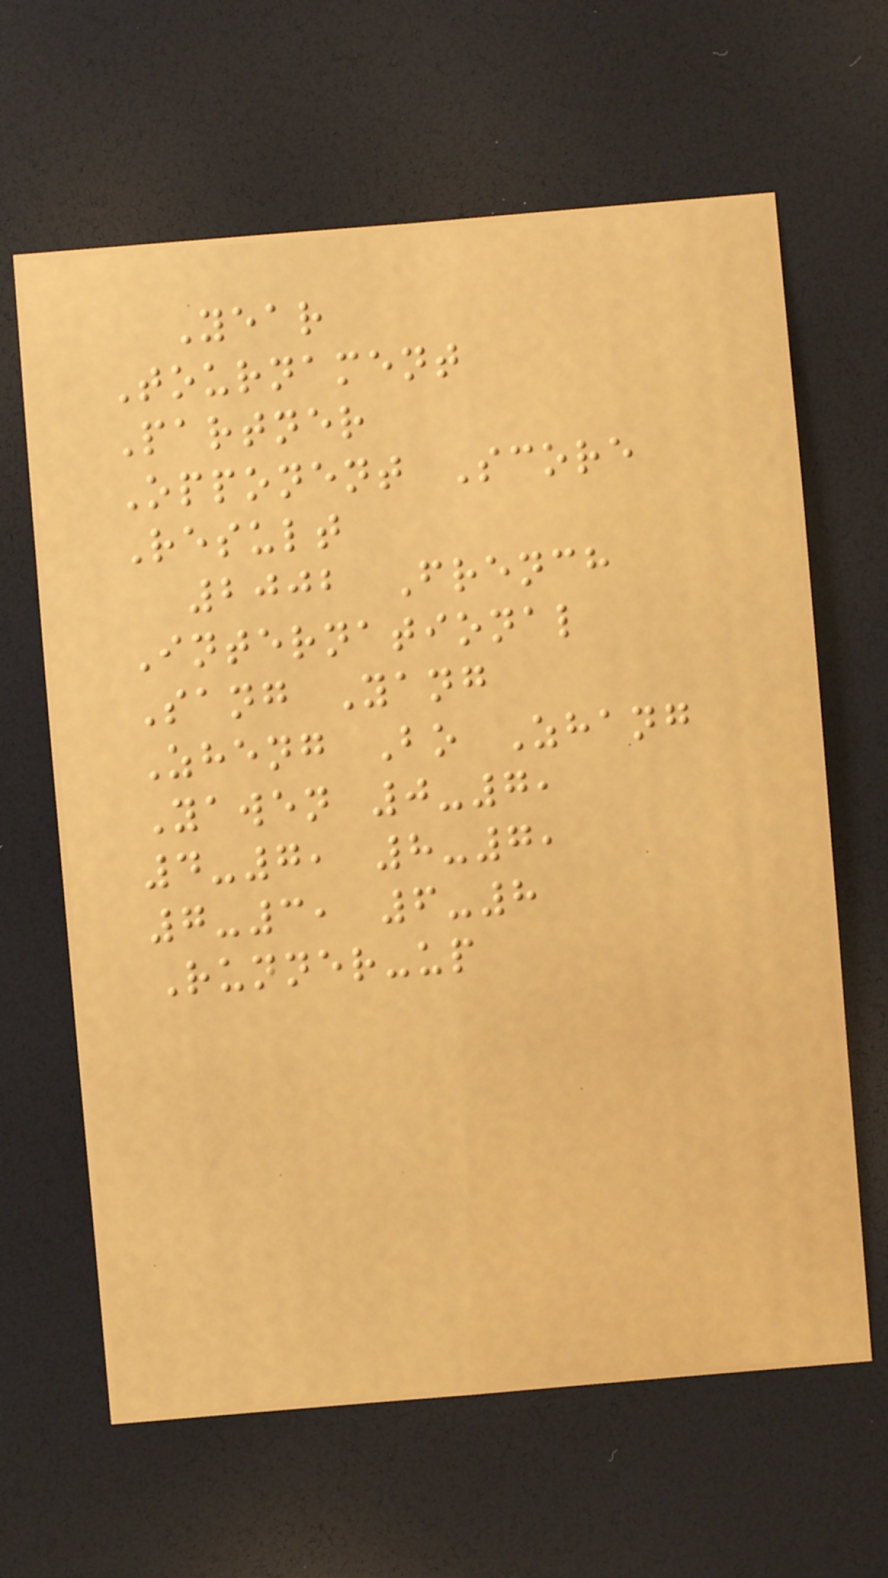Year
Tournament
Partner
Opponent Score
Result
2002 French
International
Sang Yang
Zheng Bo Zhang
Yawen 0-7,
4-7, 8-7,
7-3, 6-8
Runner-up
